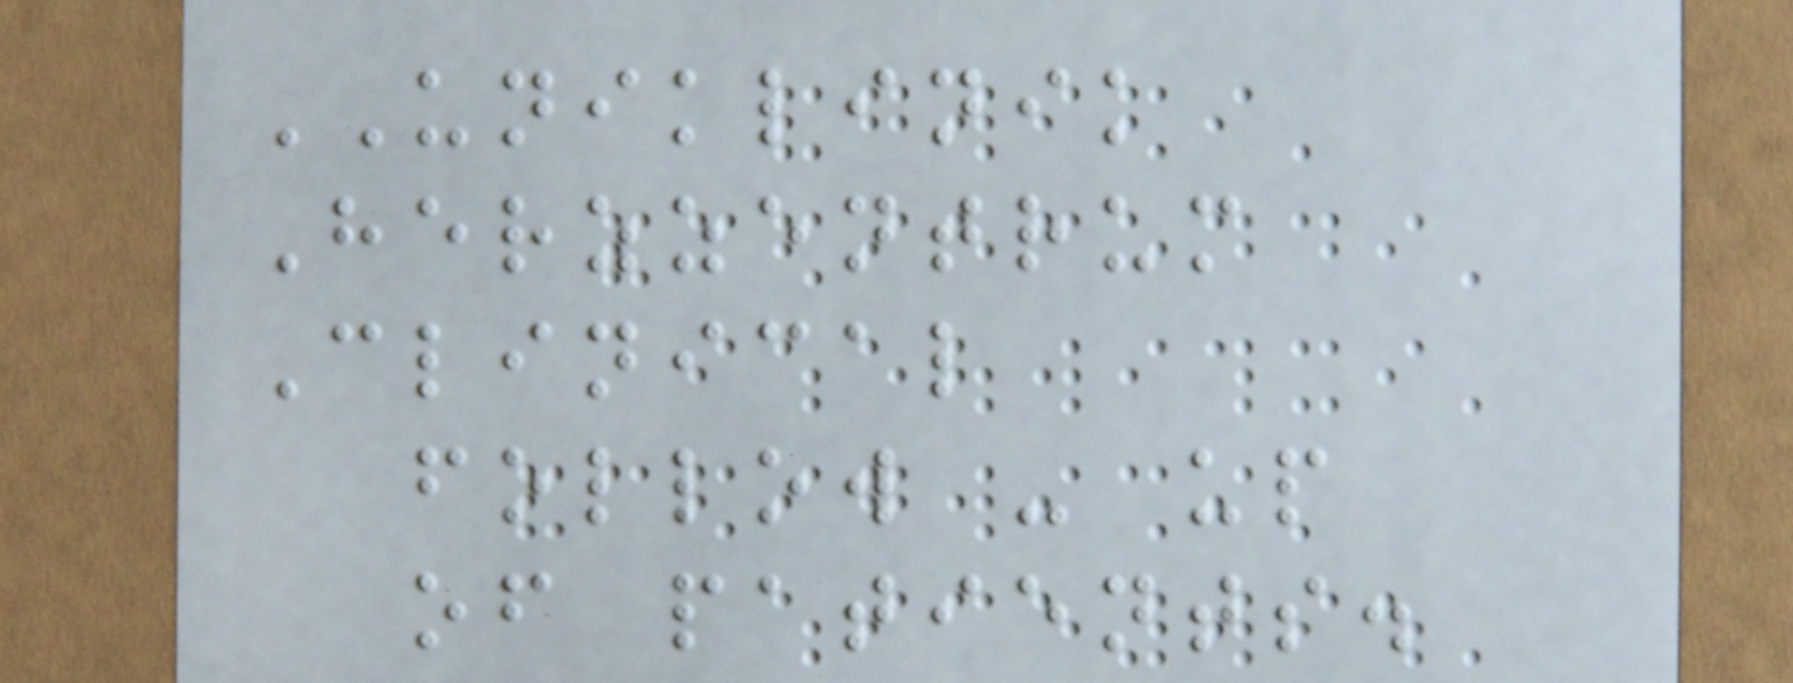UNIKLINIK
Herzzentrum
Clinical
follow - up
of patients.
